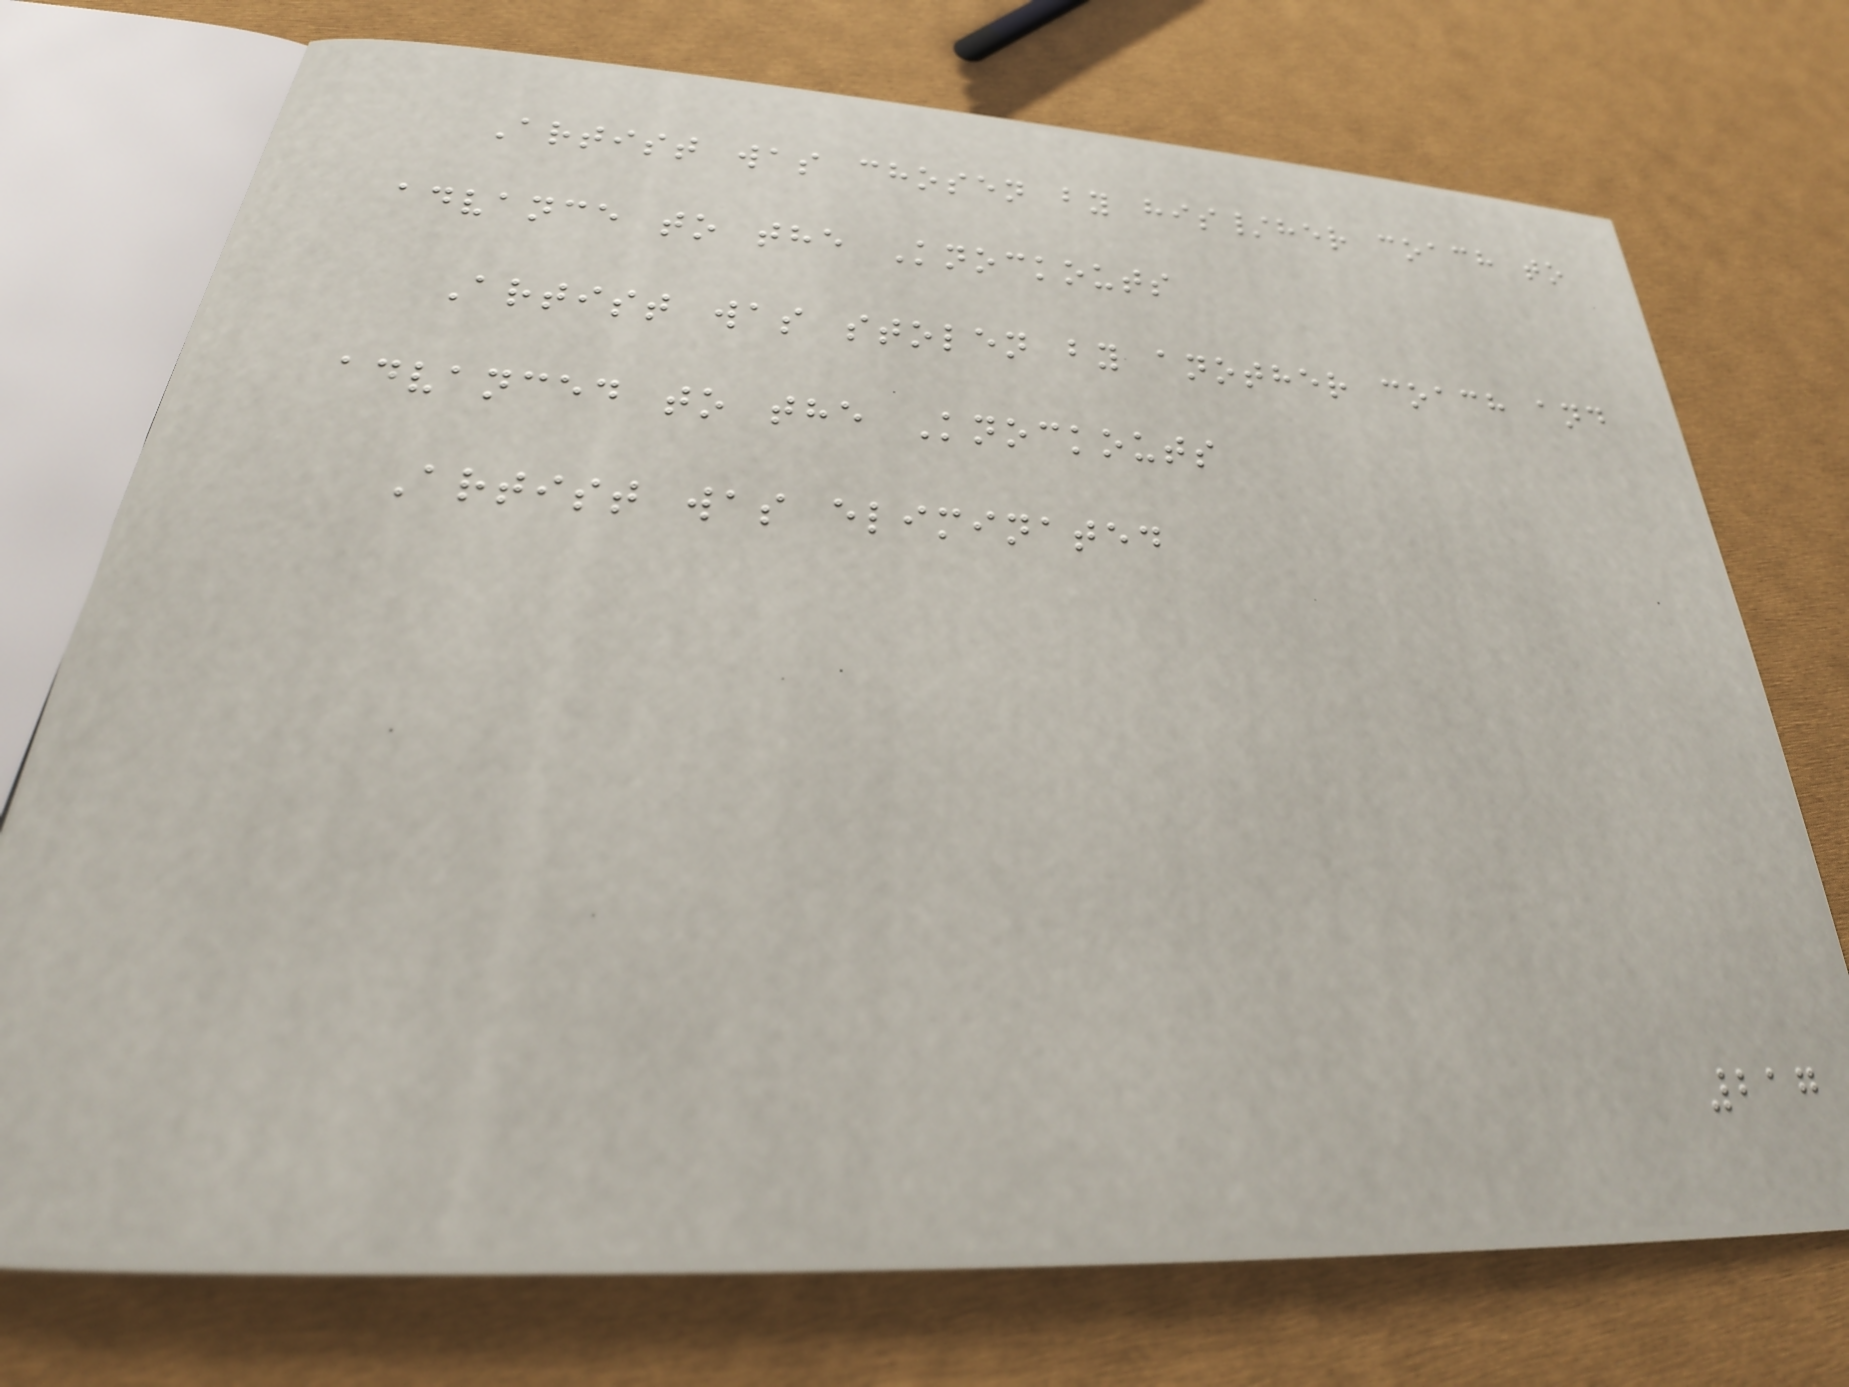Artist was chosen by his/her coach to
advance to the Knockouts
Artist was stolen by another coach and
advanced to the Knockouts
Artist was eliminated
217
